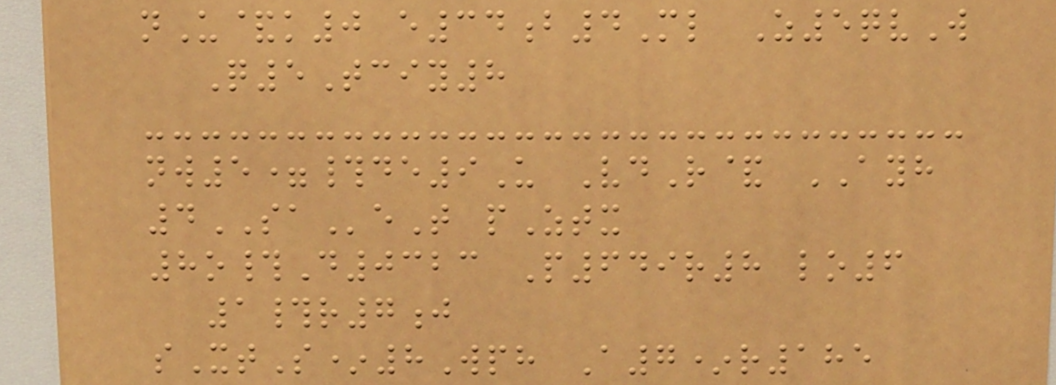nU&k0 e34b4Ml Z5qvW
Q5Tciy8
nw5=#de9U VdR& AYH
4SAeT pZtx
8o#D0323 P649r8 lo6
1#r7j
sXtS*8Wph A7*r185
